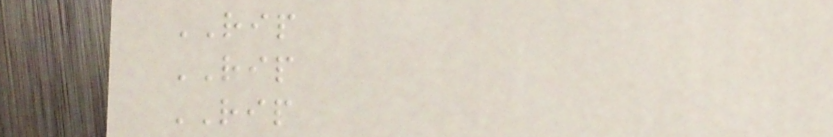RIP
RIP
RIP
